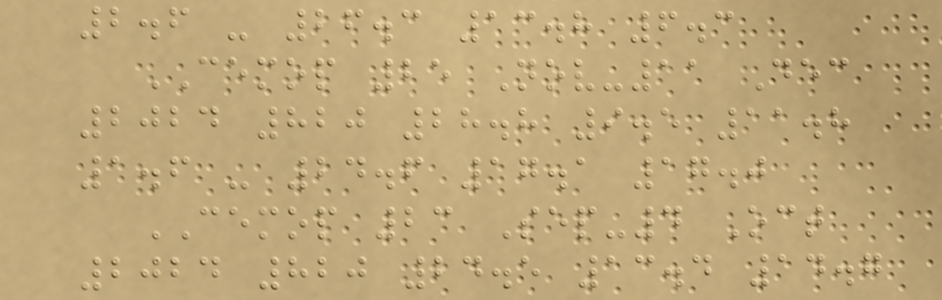2.6 - 26.3 13.8 6.3
CEMOP 25 Nov-11 Dec
2024 820 28.8 9.5 11.8
1.6 - 24.6 17.1 17.0
CEMOP 23 Sep-4 Oct
2024 820 24.5 13.4 14.7
